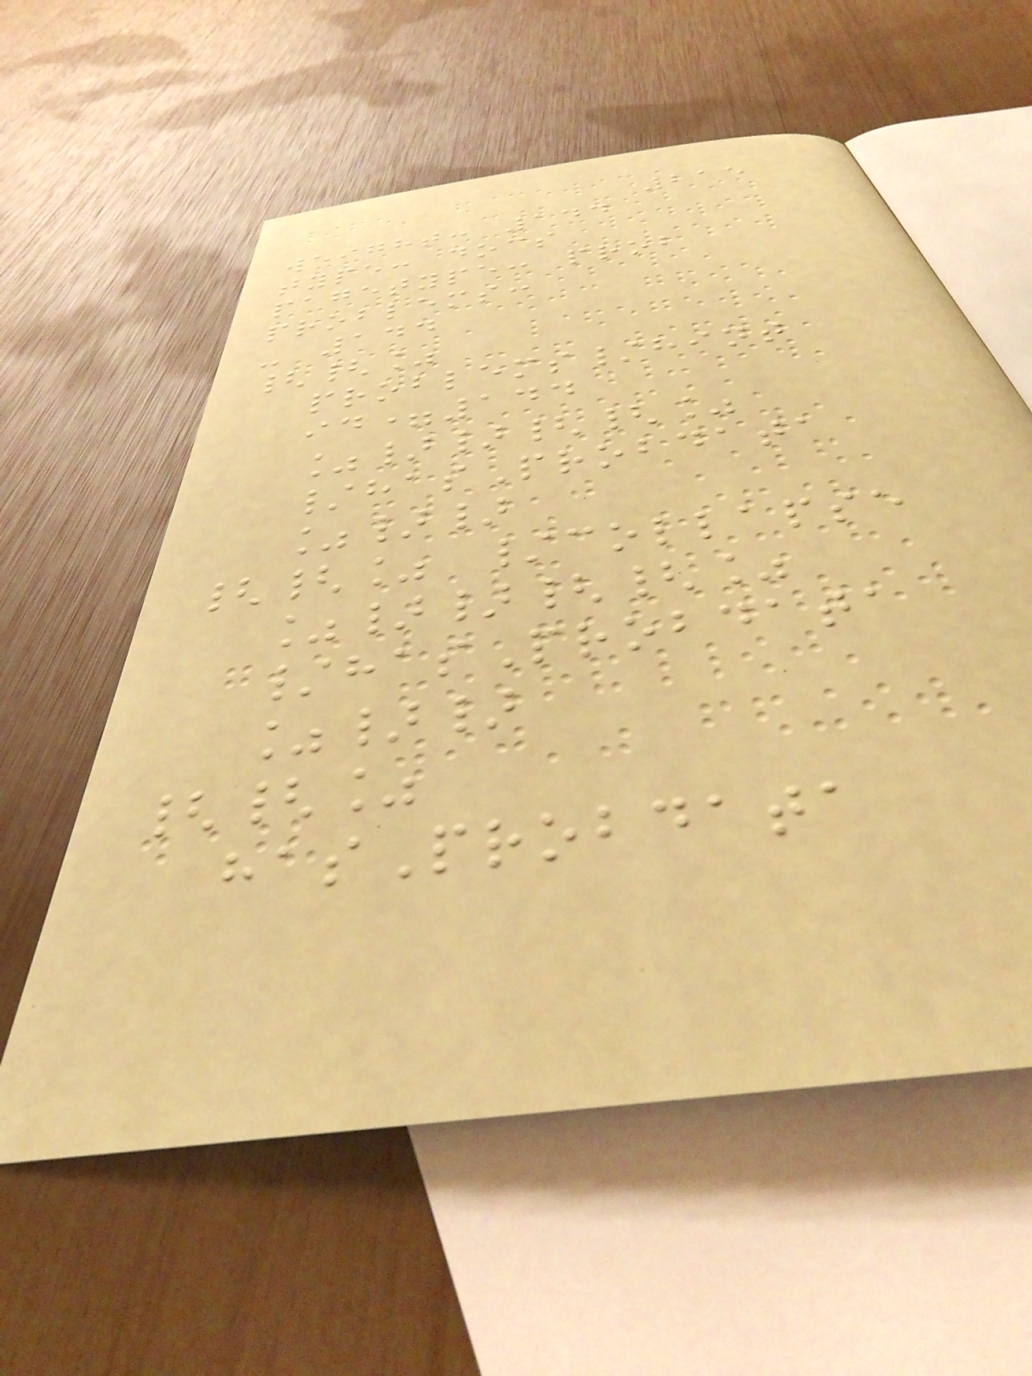215
weight: 144
type: docs
pagetype: prob
problems:
- 144
{{%
problems/hint
id=144
%}}{{%
/hasProbdata
%}}
{{% /collapse
%}}{{%
/hasProbdata
%}}
{{%
hasProbdata
